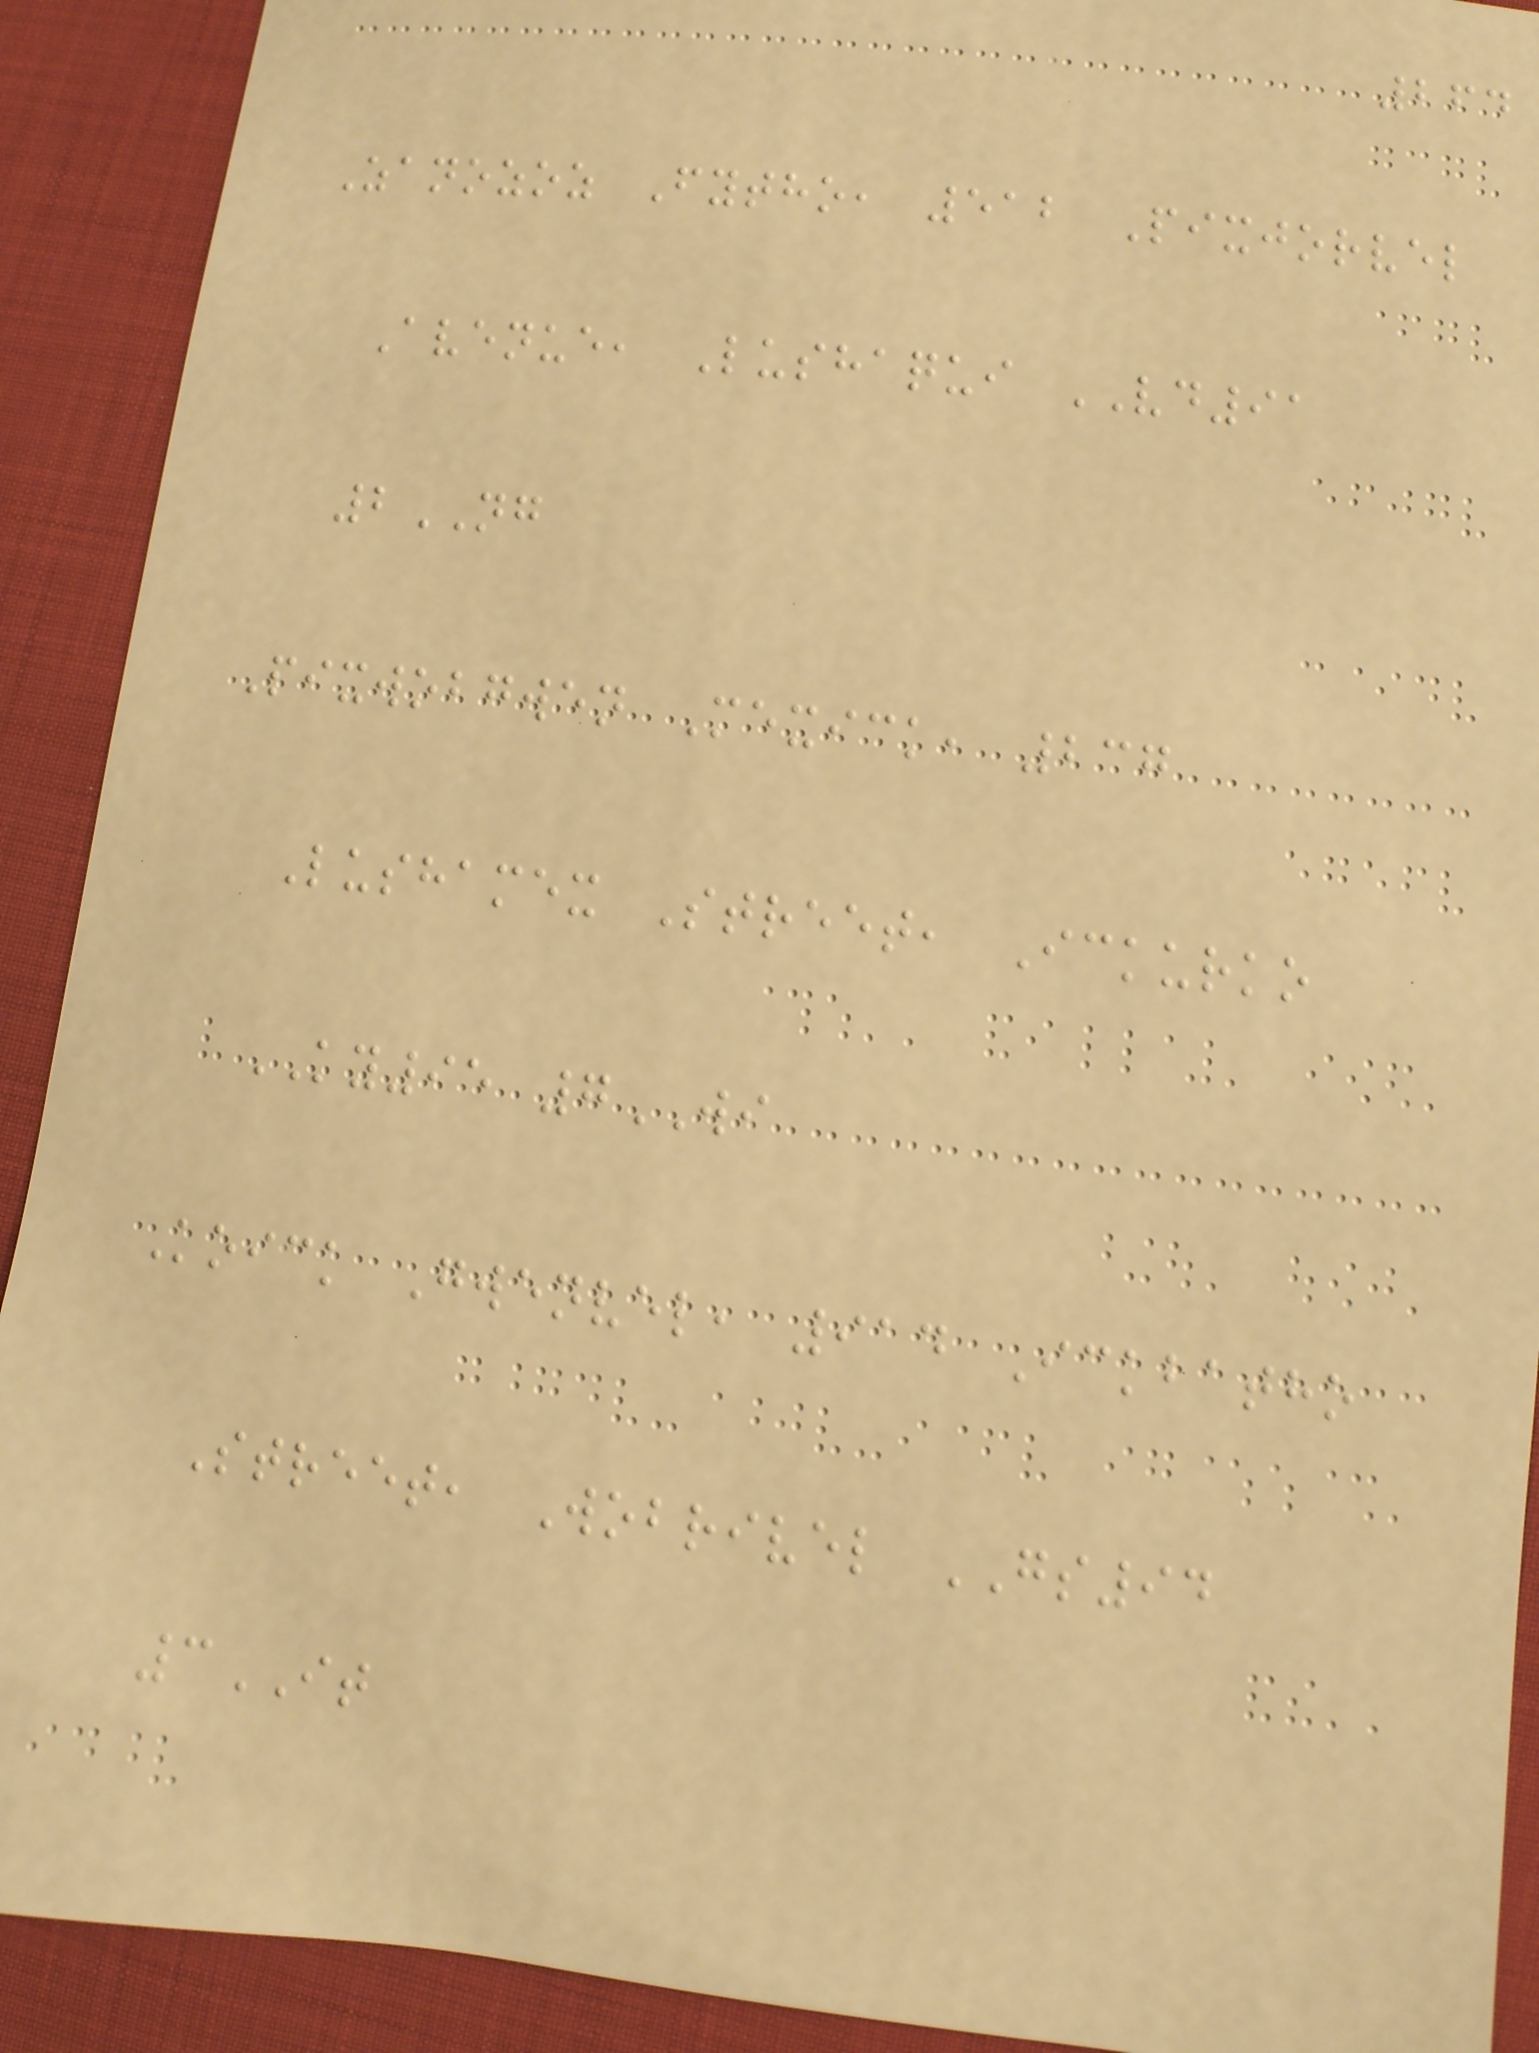264
Zanozoz Fytho, 512 Pixjorvel
Avenue, Lushaqui VD91
2NG
Pixwobgwen Mexick, 237
Lushamex Street, Ickurko
KY95 7WI
Koick Gwenvel, 914 Ickbatho
Street, Wobrivel GS94
3IT
